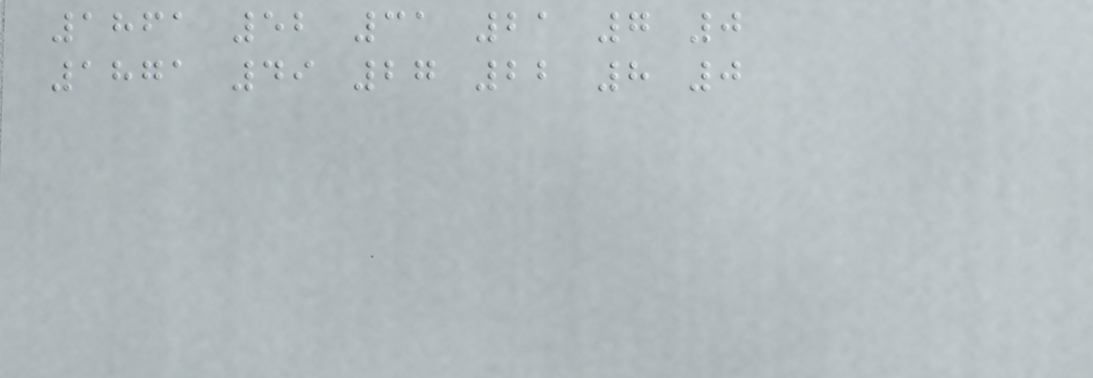1861 52 31 21 7 0
1871 49 27 22 8 0
